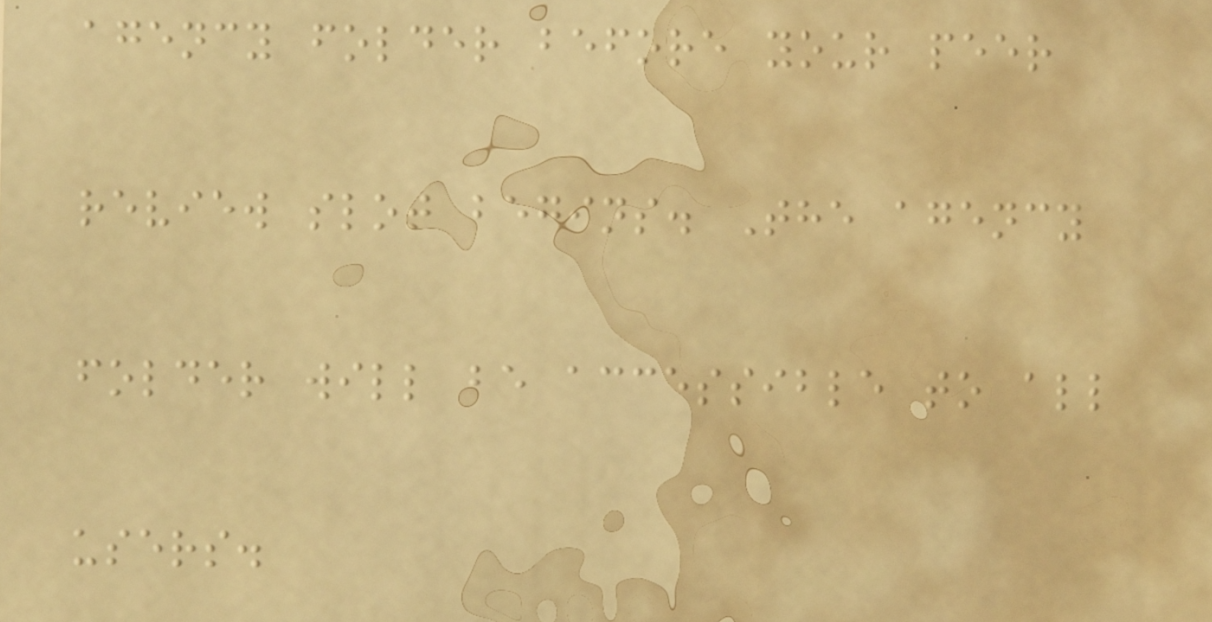agency folder before your peer
review slot begins. The agency
folder will be accessible to all
users.
